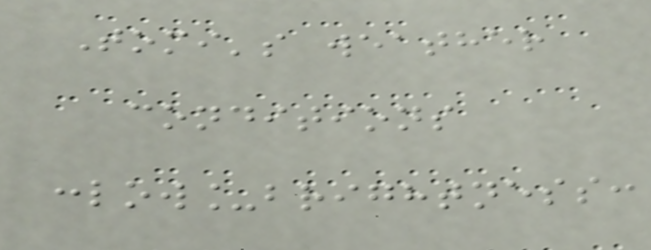Tomi's weather
conditions
:low_brightness:
